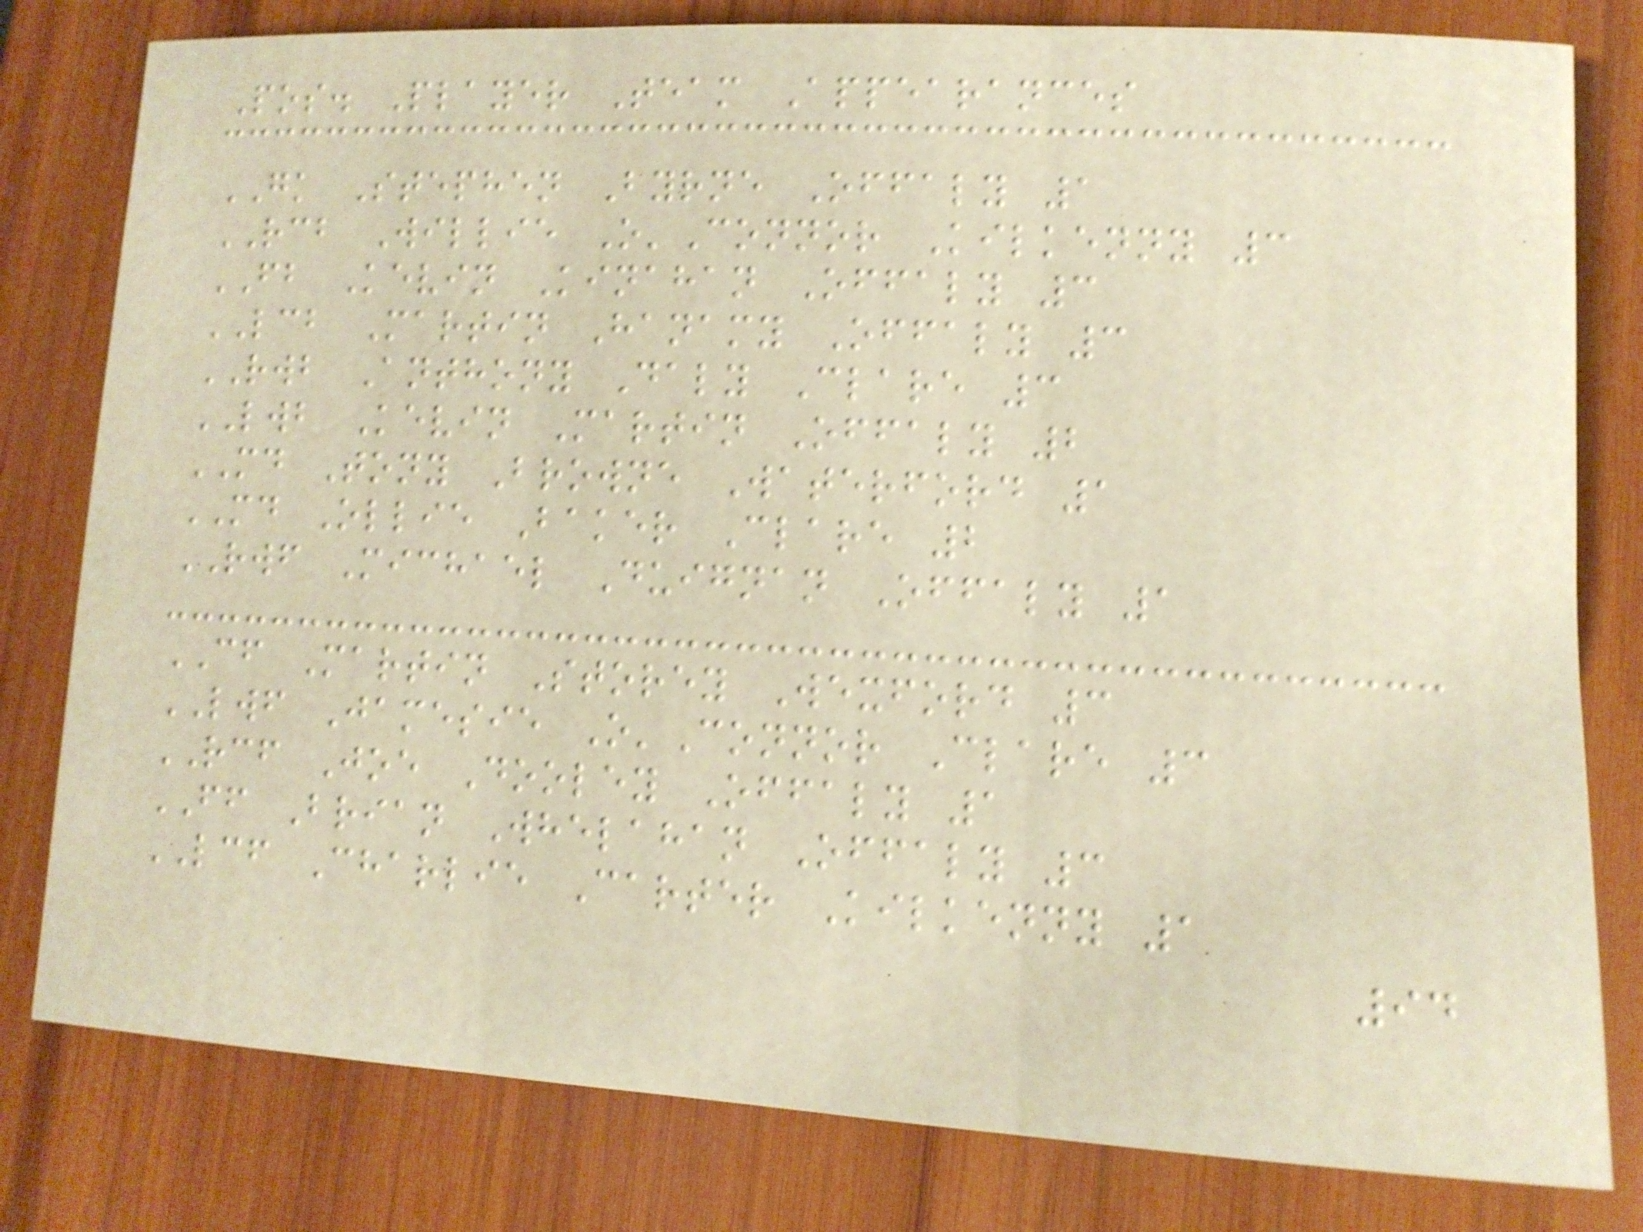Pos. Player Team Appearances
GK Stephen Byrne Offaly 1
RCB Willie O'Connor Kilkenny 3
FB Kevin Kinahan Offaly 3
LCB Martin Hanamy Offaly 3
RWB Anthony Daly Clare 3
LWB Kevin Martin Offaly 2
MD Tony Browne Waterford 1
MD Ollie Baker Clare 2
RWF Michael Duignan Offaly 1
CF Martin Storey Wexford 3
LWF Jamesie O'Connor Clare 3
RCF Joe Dooley Offaly 1
FF Brian Whelahan Offaly 3
LCF Charlie Carter Kilkenny 1
94
